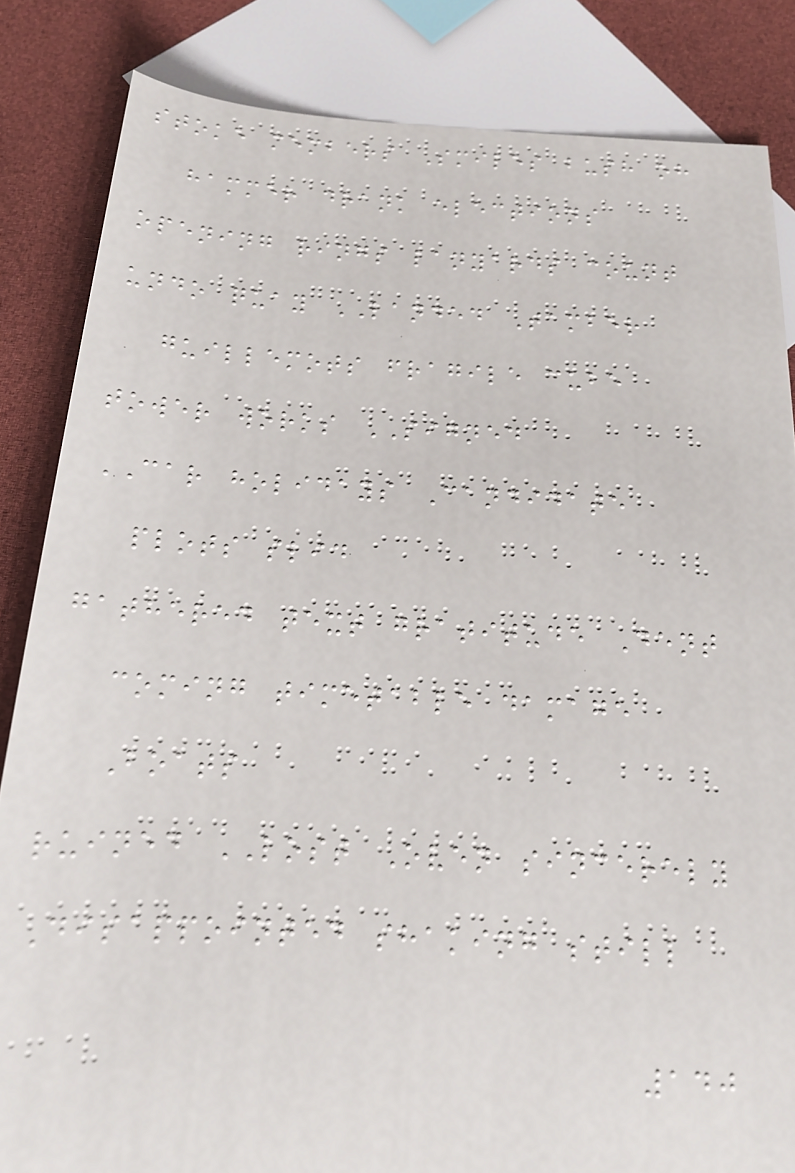stoke members Smiles bush oh
hammer drank elections
opening rings lanyards count
undo quay LANDED Tamber
guillemots fragile cube
tower works SIGNED
CAR holidays Candidate
plots slid
gathered text gratitude Dent
coming timetable damage
Boats
ruined LOST Oven sincerely
Disappointed shaking still
140
